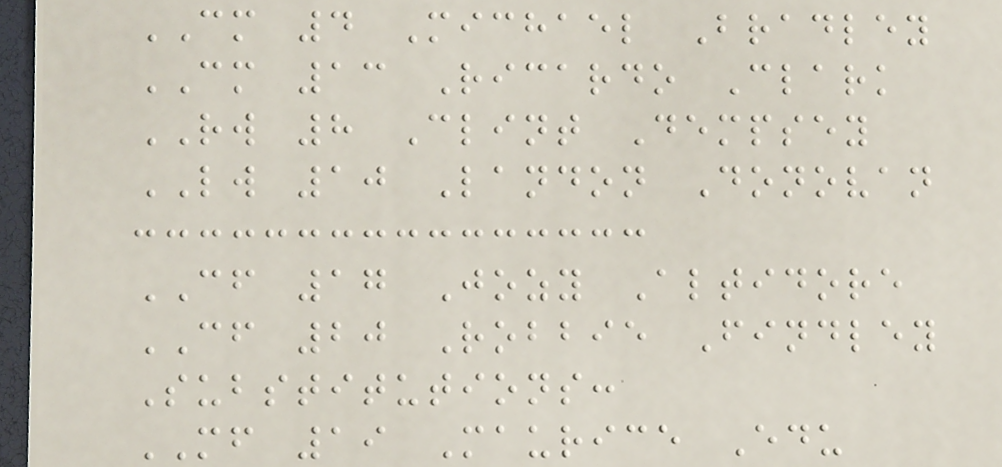CM 4 Michael Bradley
CM 13 Ricardo Clark
RW 8 Clint Dempsey
LW 10 Landon Donovan
CF 17 Jozy Altidore
CF 20 Robbie Findley
Substitutions:
MF 19 Maurice Edu
